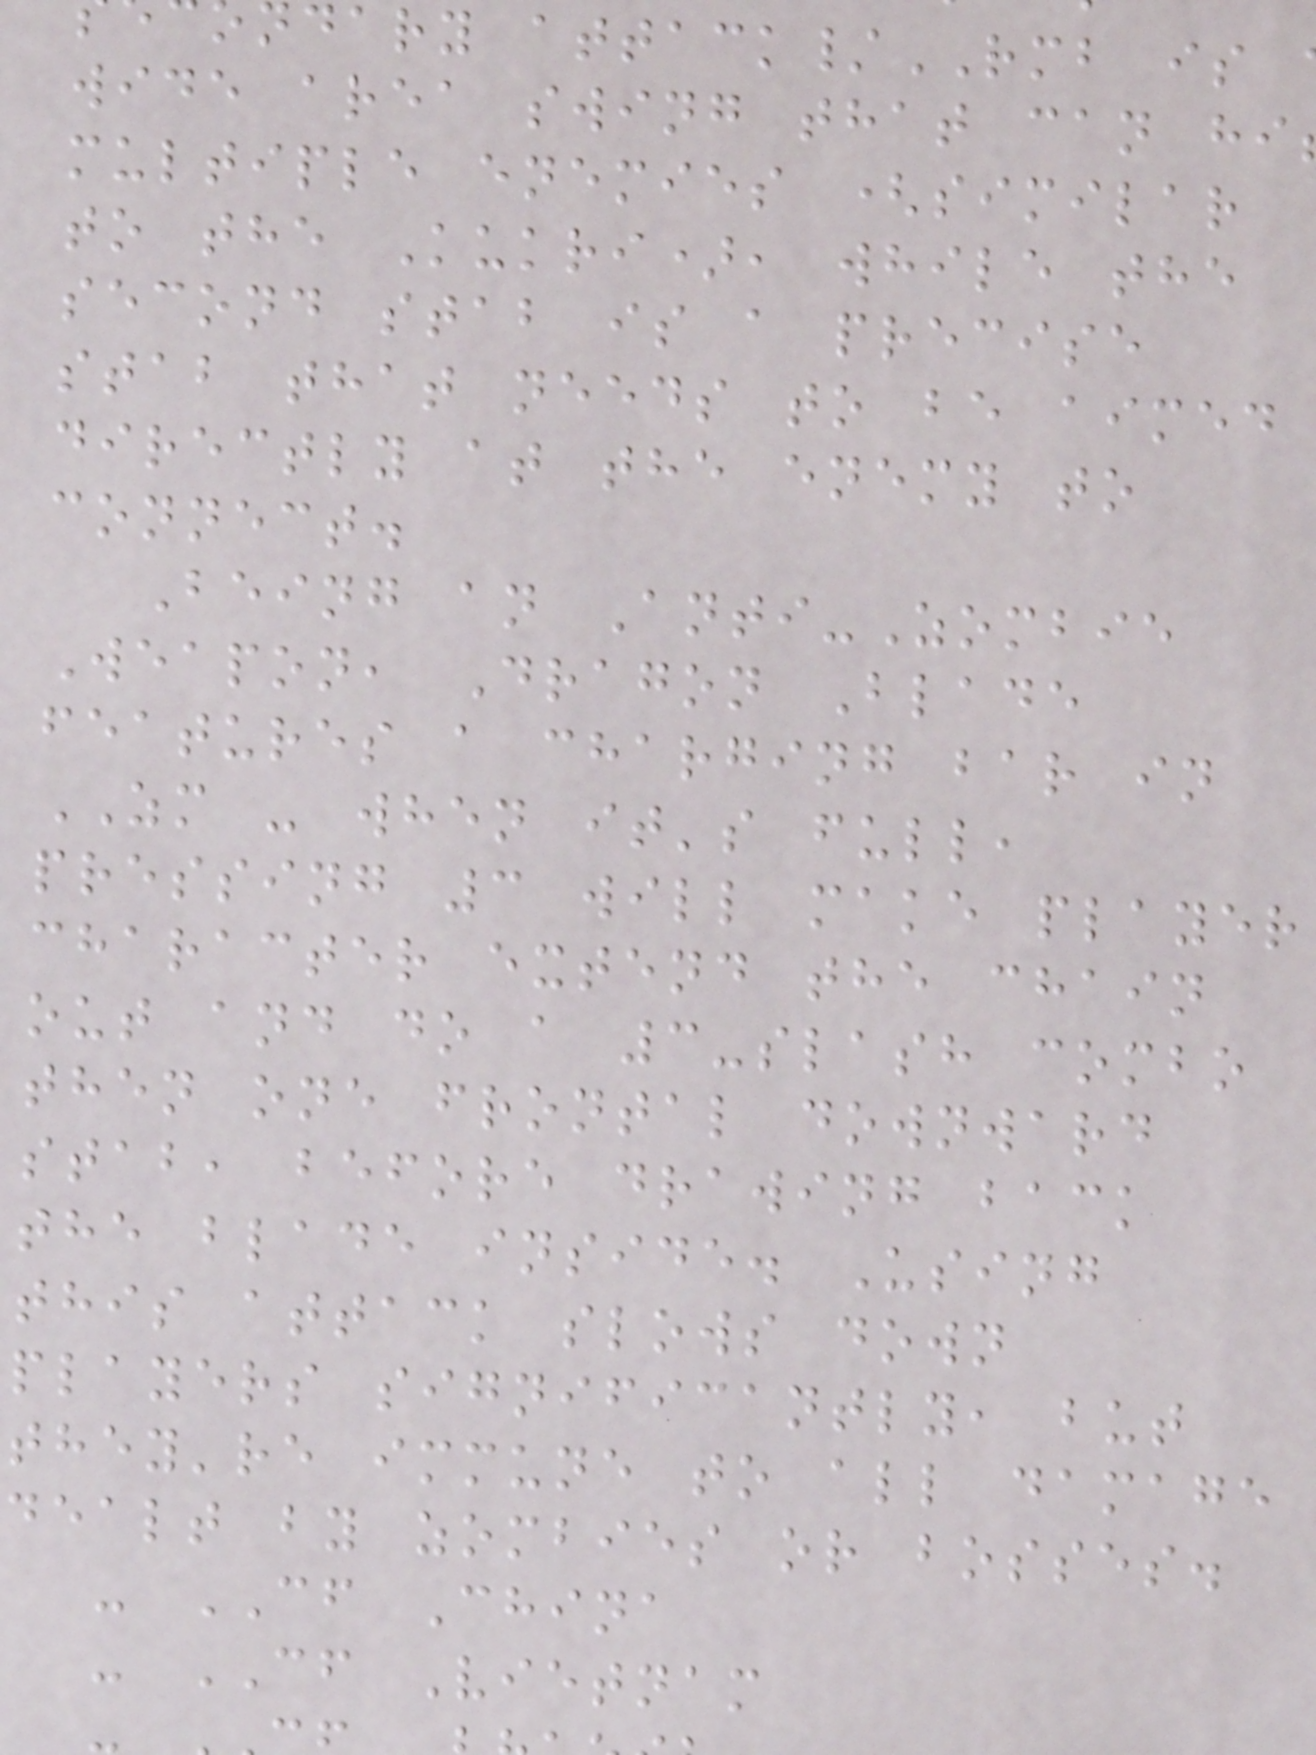dary attack/RMB is
wide area swing that can hi
multiple enemies (similar
to the Kukri), while the
second stab is a precise
stab that needs to be aimed
directly at the enemy to
connect.
Being an Anti-Zombie
Weapon, Dragon Blade
features a charging bar in
ZM - when it's full,
pressing 3 will make player
character extend the chain
out and do a 3-slash combo
then one frontal downward
stab, before drawing back
the blade inside. Using
this attack slows down
players significantly, but
they're immune to all damage
dealt by zombies or bosses.
- CF China
- CF Vietnam
